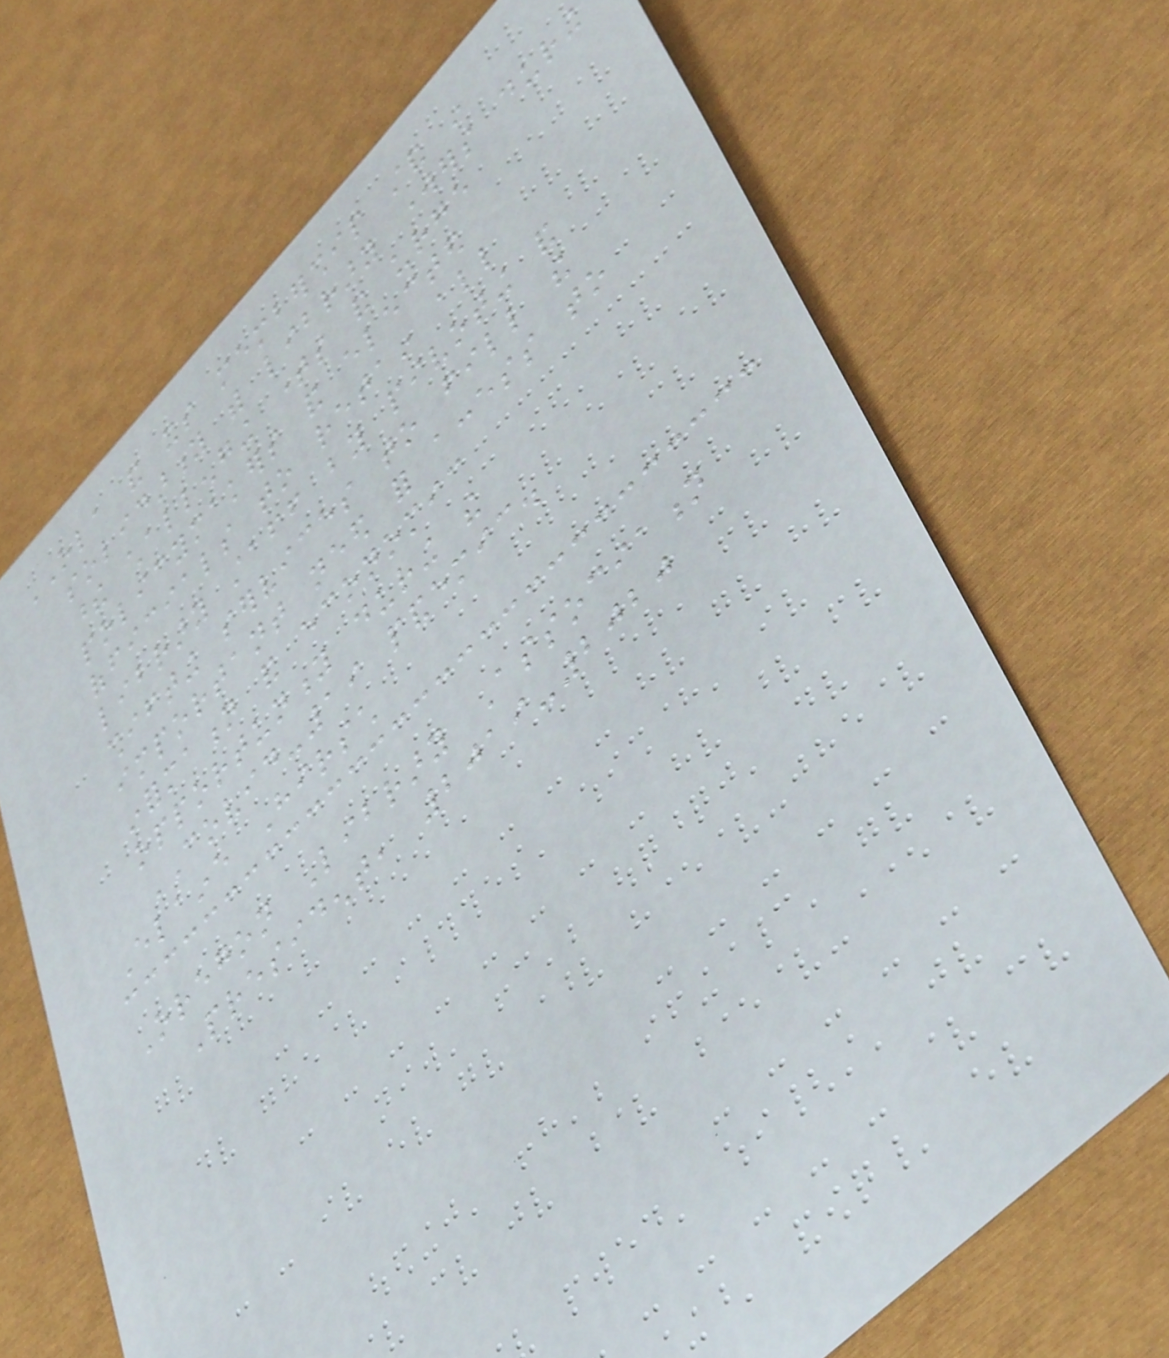OLA and its membership stand in
solidarity with library workers during
these challenging times and urge
policymakers and elected
officials to retain all
library staff by pivoting and
shifting services to fill the
important need for access to
information and economic
opportunity during the
COVID-19 pandemic.
Elaine Hirsch
Oregon Library Association
President, 2019-2020
